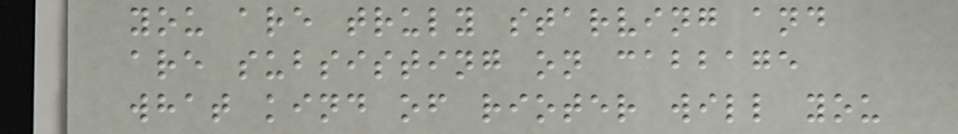you are truly starving and
are subsisting on cabbage
what kind of rioter will you
